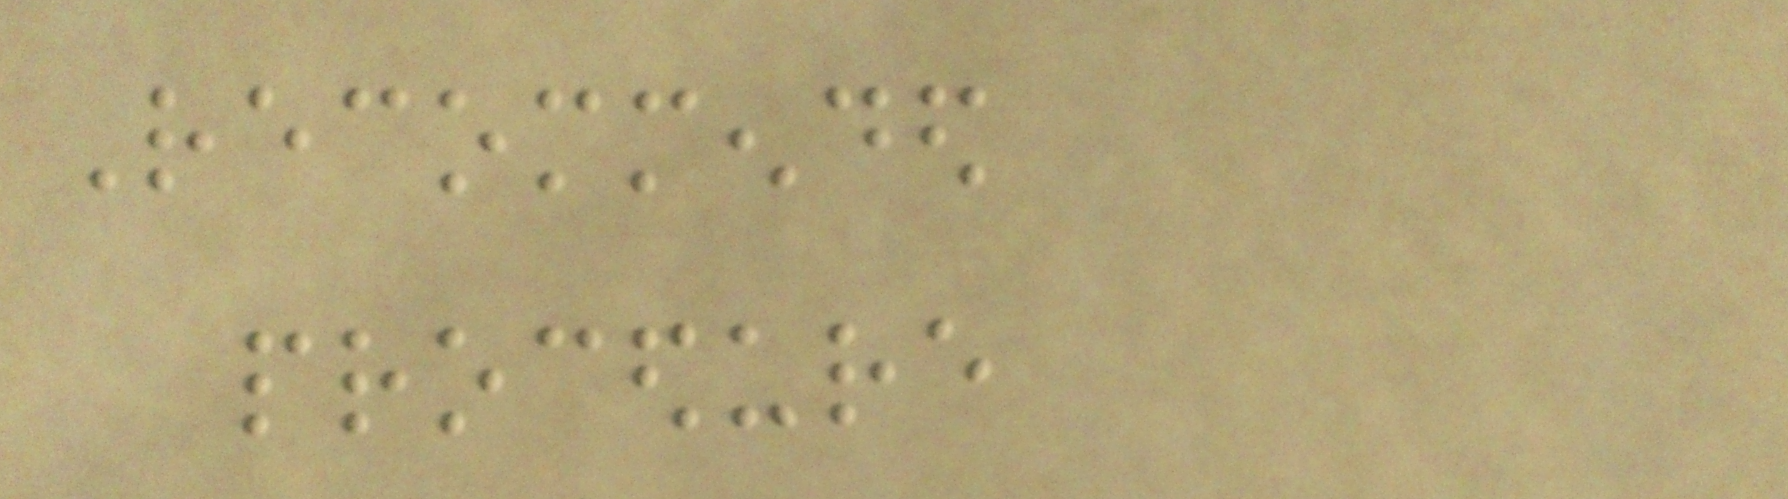Recommended
procedure
